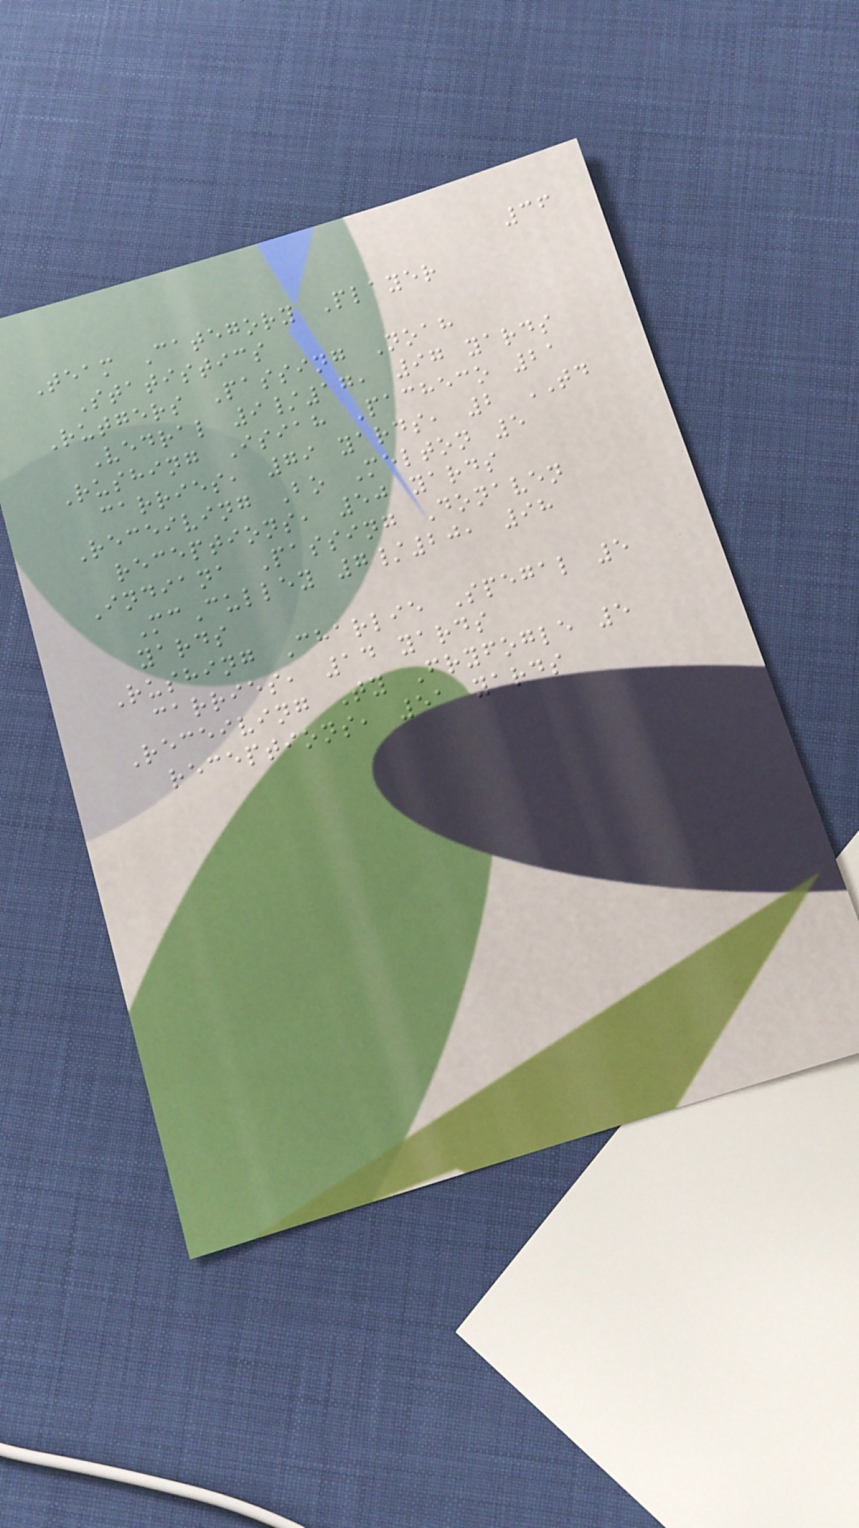36
Team Category Player
Statistics
Rutgers Passing Noah
Vedral 9/17, 97 yards
Rushing Isiah Pacheco 21
carries, 79 yards, 2 TD
Receiving Bo Melton 5
receptions, 50 yards
Indiana Passing Donaven
McCulley 7/20, 98
yards
Rushing Charlie Spegal 5
carries, 14 yards
Receiving Ty Fryfogle 5
receptions, 51 yards
